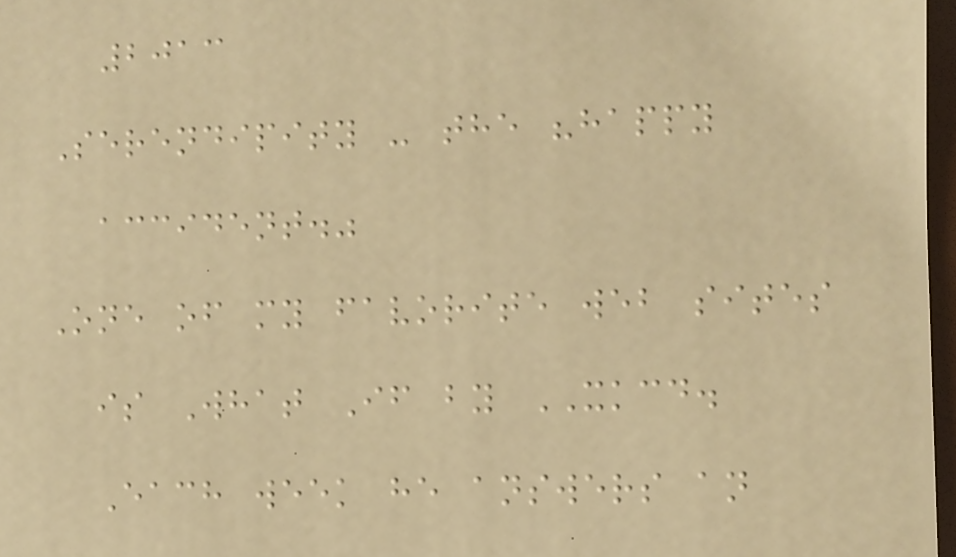2013
Serendipity - the "happy
accident."
One of my favorite web sites
is What If by XKCD.
Each week he answers an
